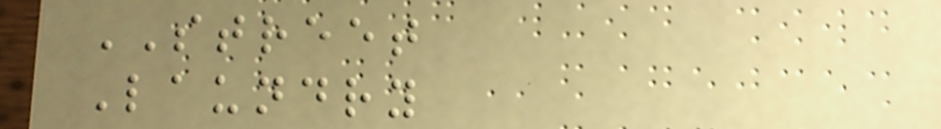STREET
Laundry
